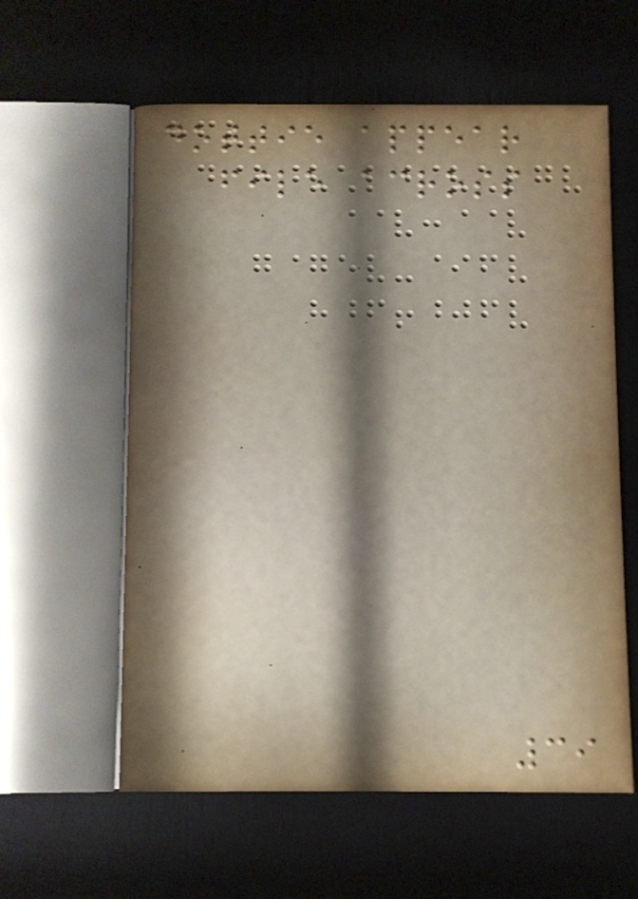dottie appear
file across
39
